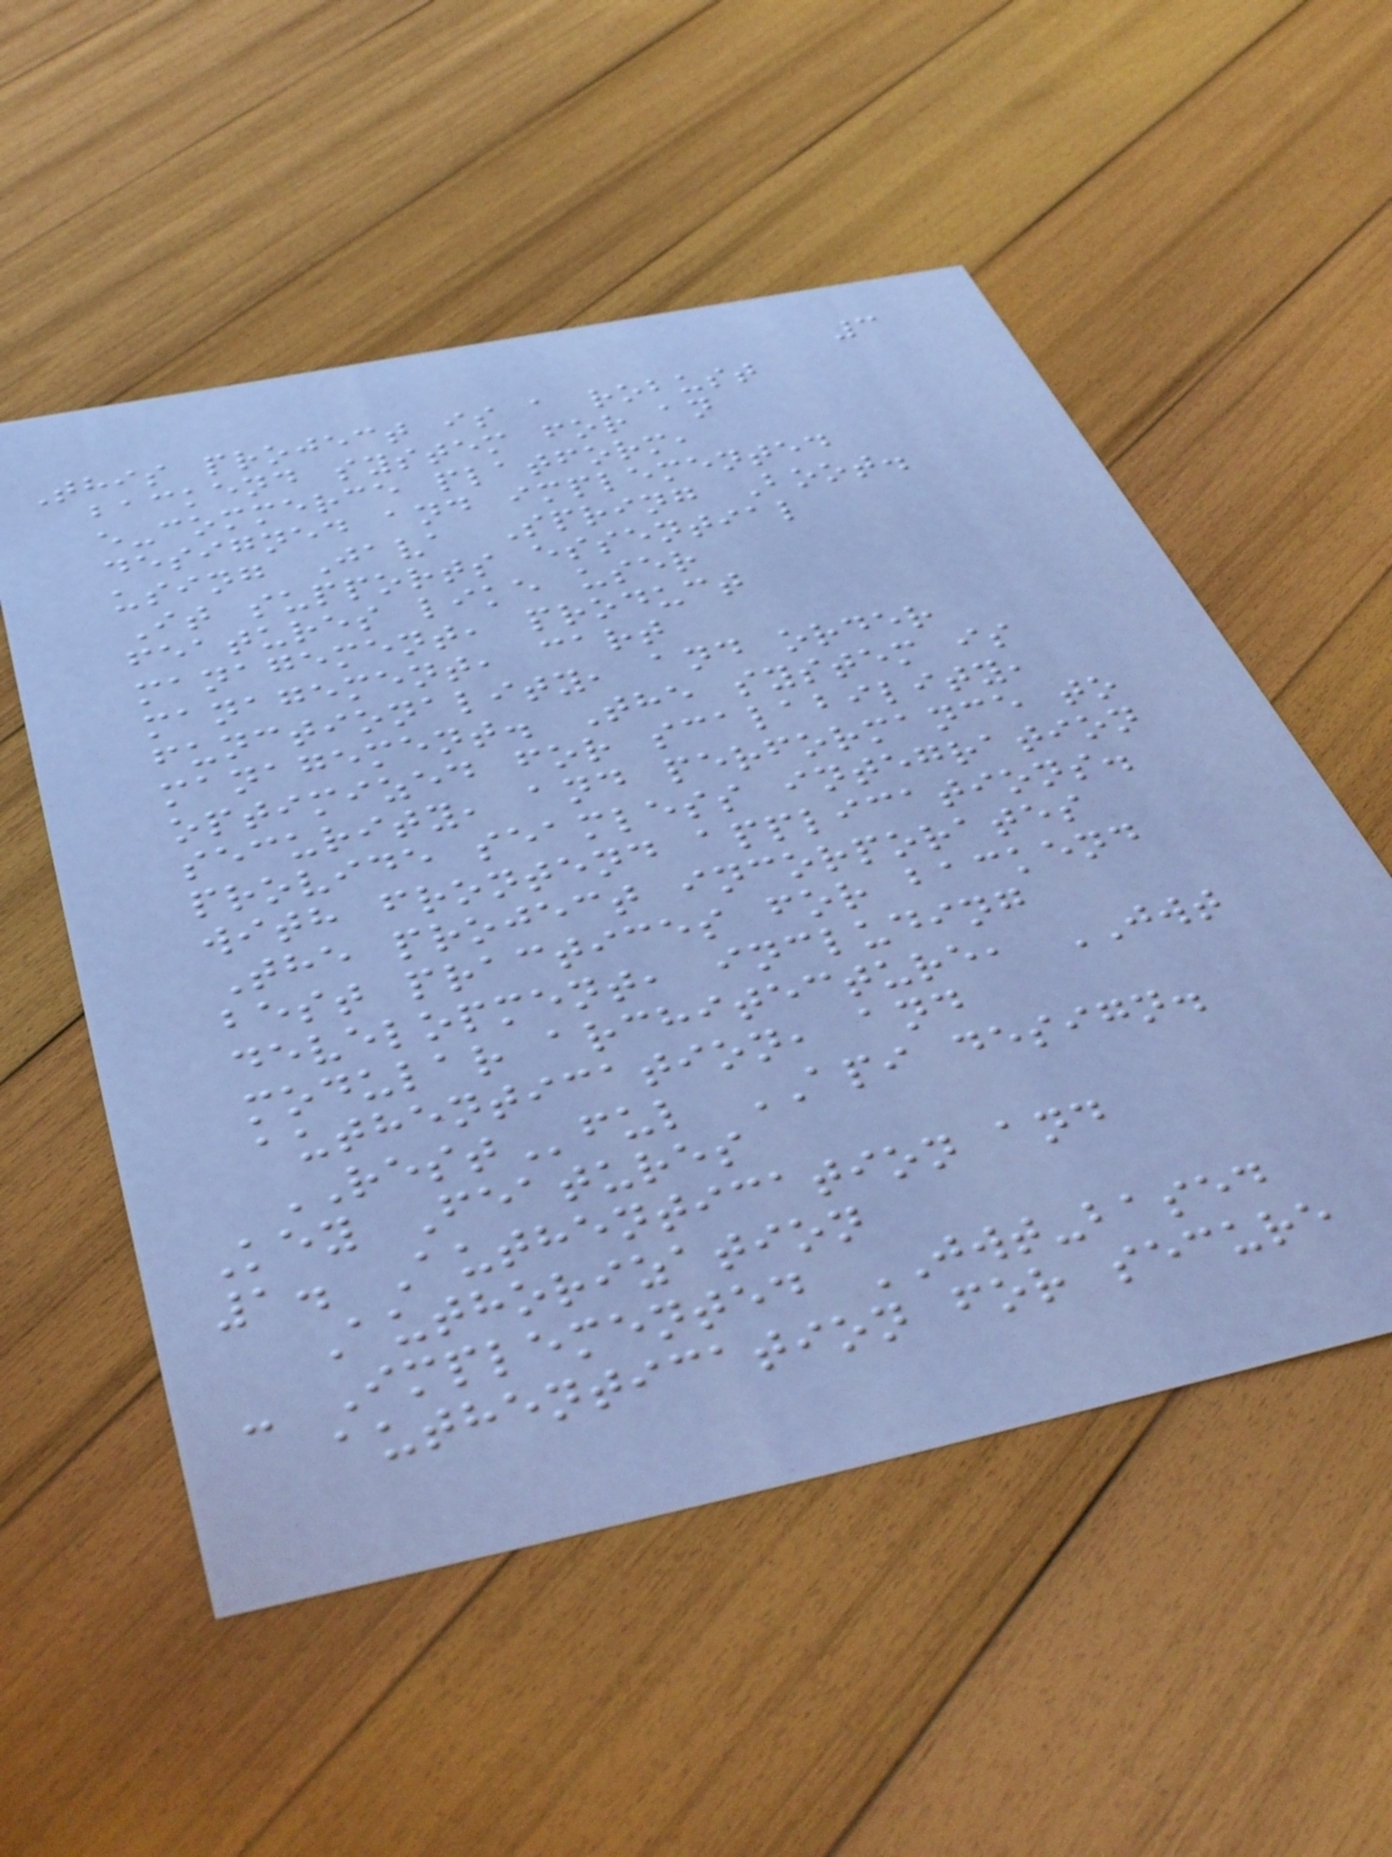3
This project is a robust
backend system for an
e-commerce platform,
designed and implemented
using Java Spring Boot.
It supports essential
features like user
management, product
management, cart
functionality, and order
management. The system is
optimized for scalability,
security, and performance to
provide seamless integration
with frontend applications.
The project incorporates
best practices for backend
development, including
modular architecture, JWT
authentication, and
RESTful API design.
Key Features
1. Authentication and
Authorization
- Implemented JWT-based
authentication for secure
